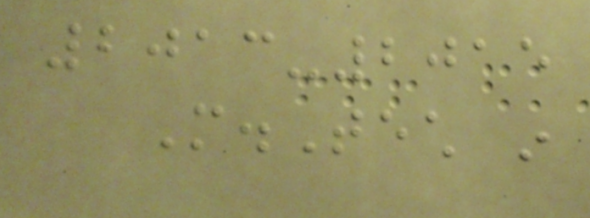2013-2015
M.Tech in
